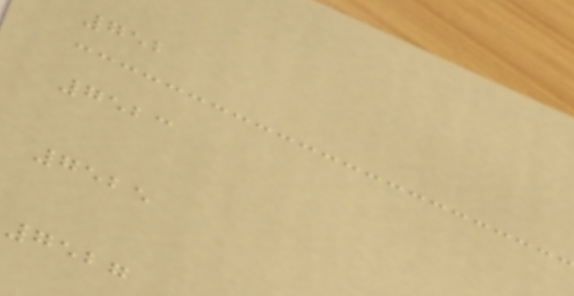752
7523
7525
7527
